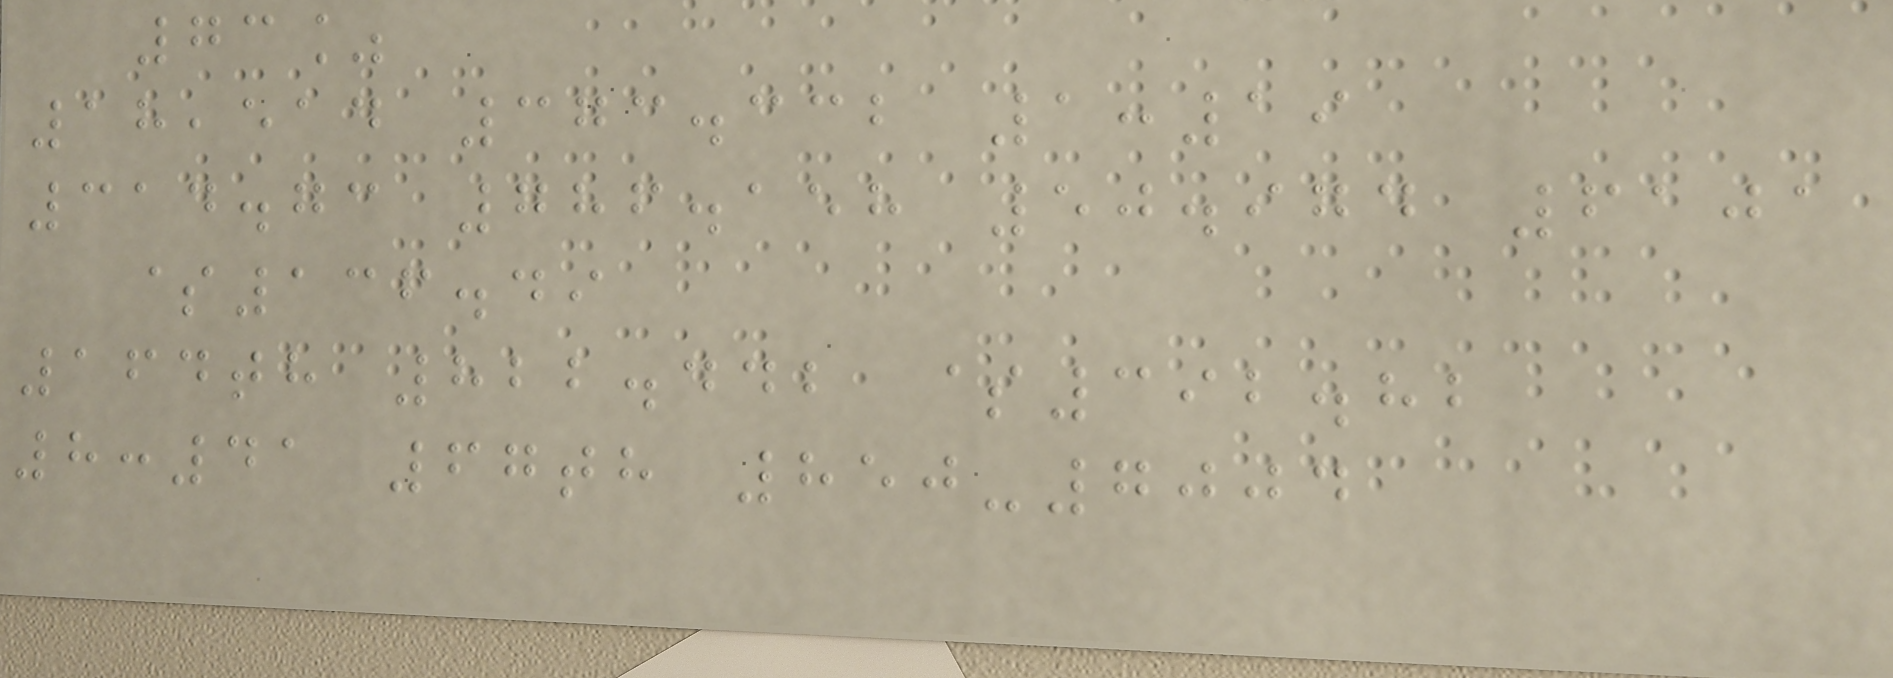73%
18,514 373.332 1:19
314.73 786.158 50.974 6101
$136.49
164th 822.442 $392.82
8:41 67th 850-7004
